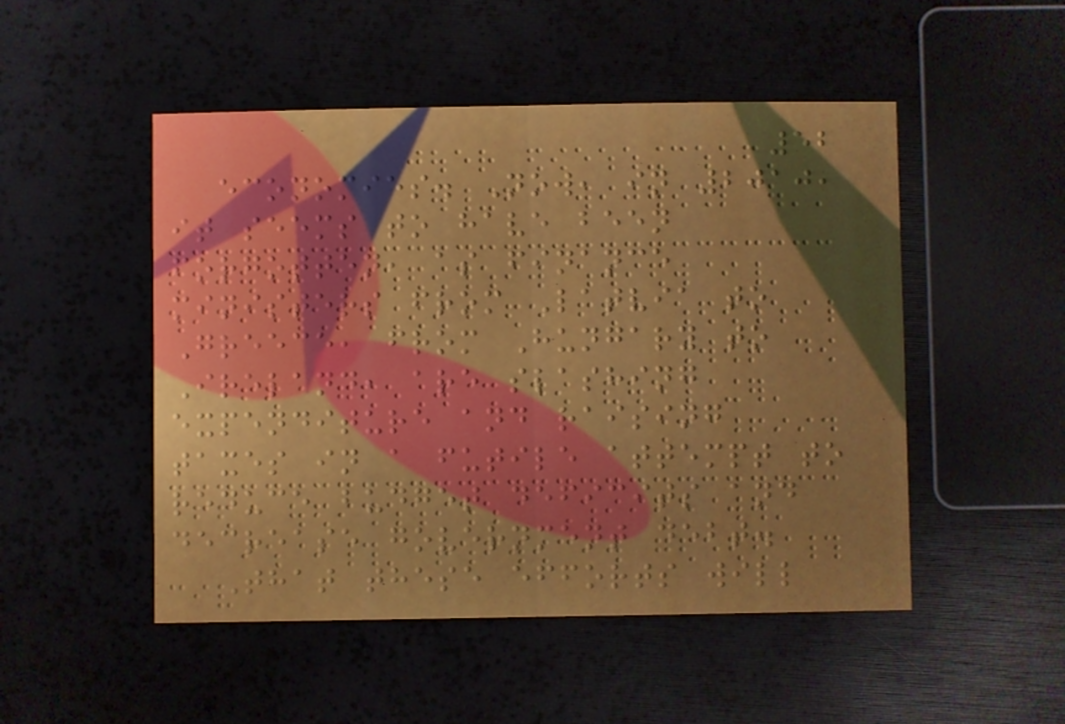52
economies. Now, in 2010,
it seems to have been
forgotten, as finance
ministers from Latvia to
Greece, from Hungary to
Ireland, are slashing
expenditure and raising
taxes in a futile attempt to
reduce budget deficits and
decrease government debt.
That these efforts will
